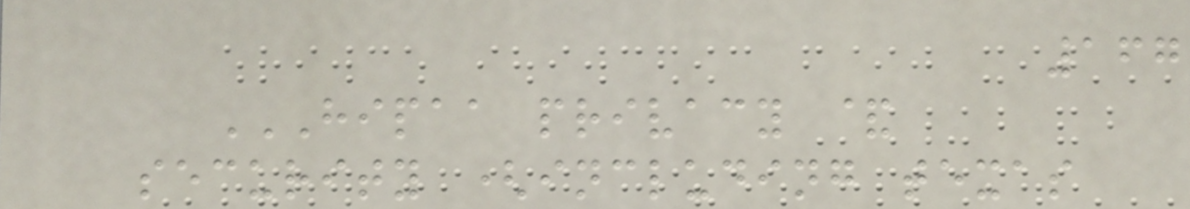167
HIPAA PRIVACY &
SECURITY (INCLUDING TEXAS
